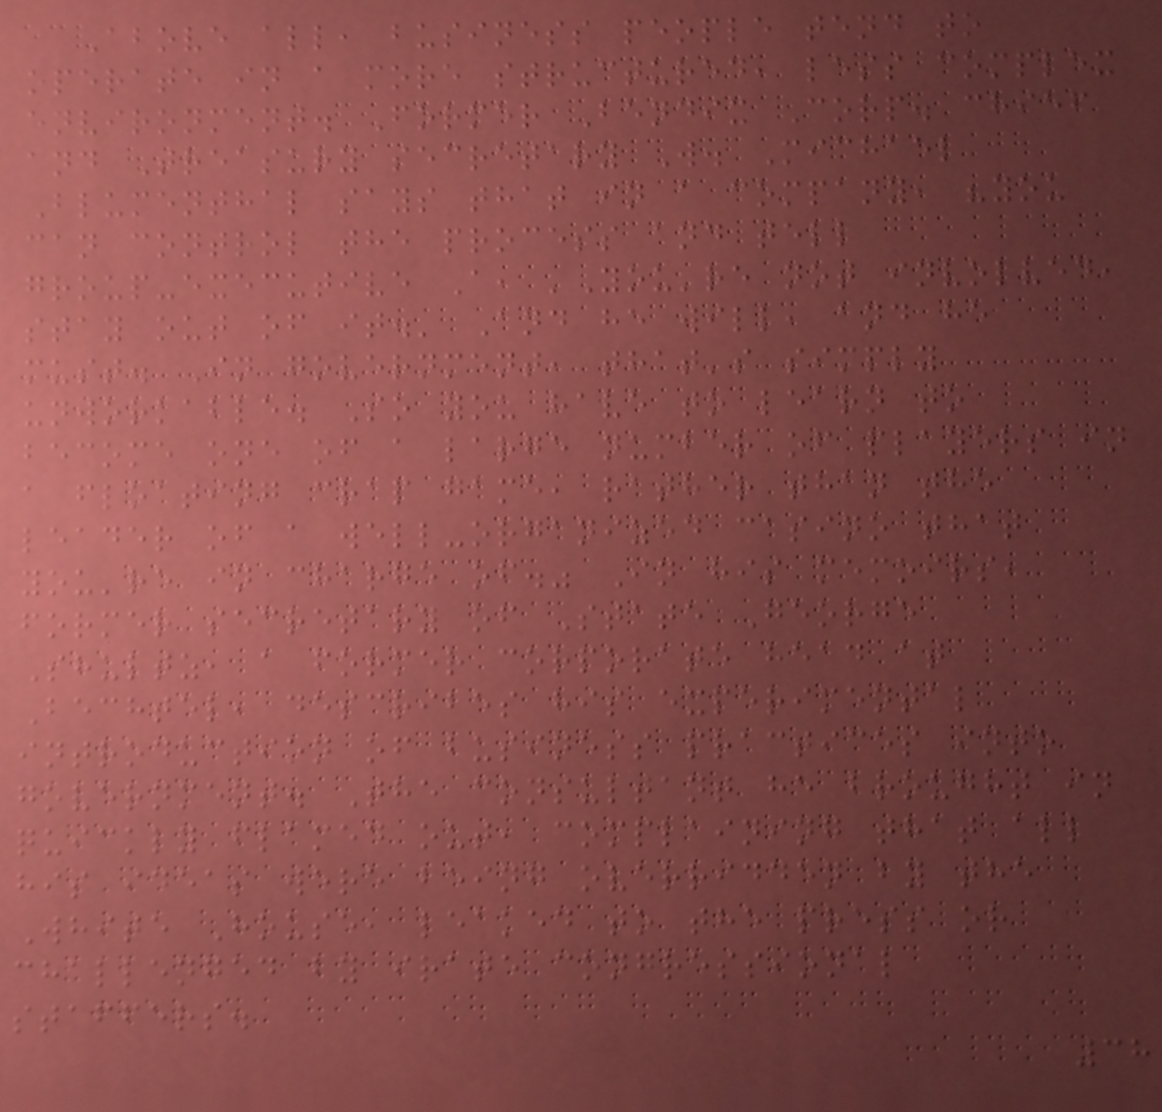Above all, business people tend to
operate in a more structured, less complex
environment. Former Bendix Corp. chief
and Treasury secretary W. Michael
Blumenthal says that in a company, "you
can control the process and tell
group-executive A, 'You're not involved,
stay out of it.' And he will, and he
must. In government, that's simply
unworkable. So you have to learn to
become one of a large number of players in
a floating crap game, rather than the
leader of a well-organized casino that
you're in charge of." In his memoirs,
former secretary of State George
Shultz, a former corporate head at
Bechtel, describes his experimental
introduction of business practices into
government. The consultant he brought in
quickly flamed out, complaining that all
his ideas were being overridden by the
White House, leaked to the press or
challenged by irate congressional
staffers.
38
